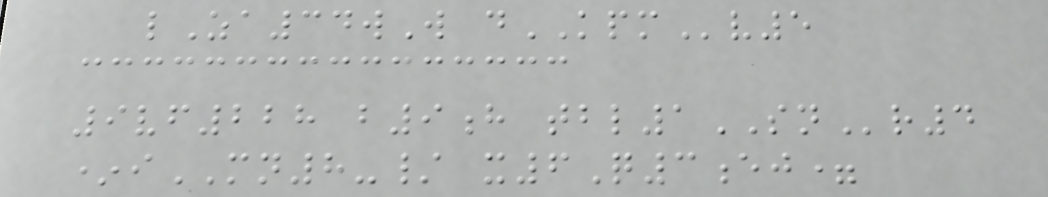lZa34wW dKPMv5
9vf228 b9h tbl1SNr4
*iMN8-/ x6Q3ej=
